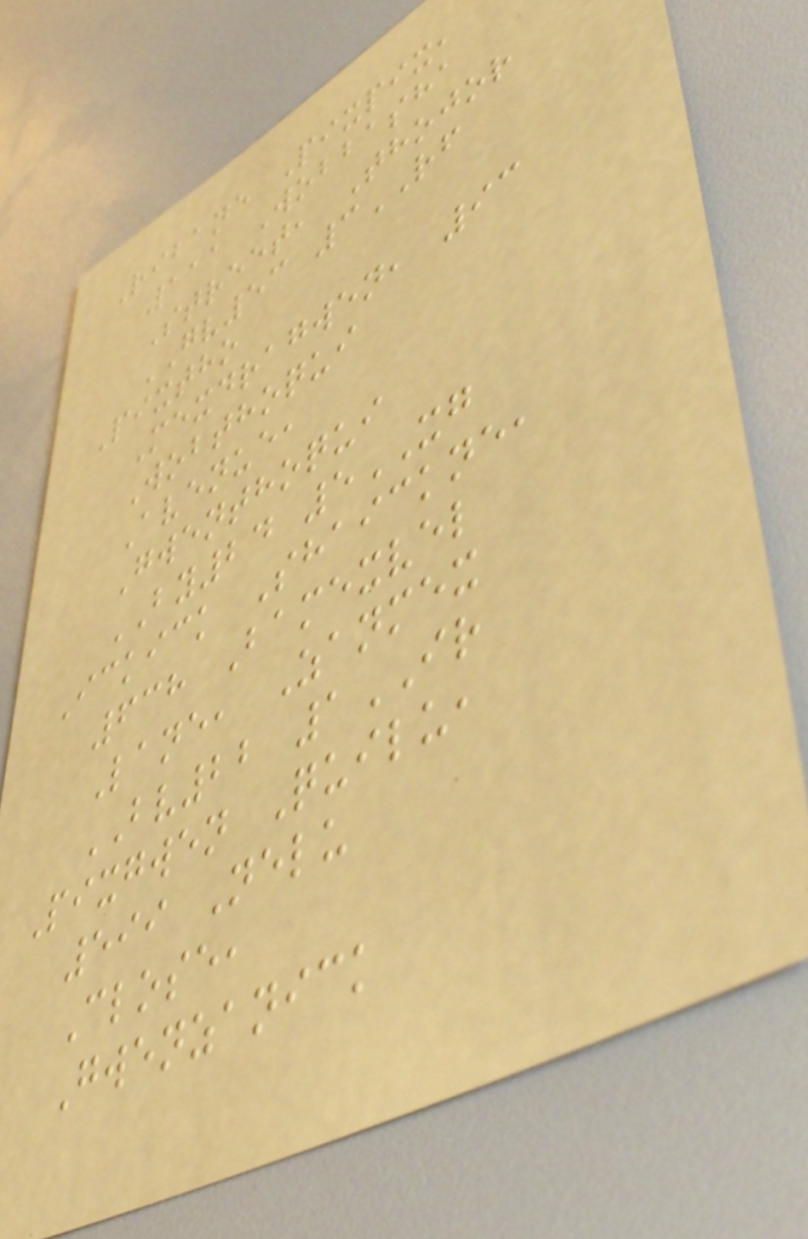Ribane Pixpix,
111 Wobbasha
Street, Thojor
GV53 3RF
Pixtho
Mexdragwen, 93
Wobthoqui
Avenue,
Gwenthoqui
BY24 5XG
Ickick Shaickne,
638 Bamexvel
Lane, Zanmex
BV22 1IR
Pixgwen Quilu,
599 Nelu
Close,
Gwenzanick
